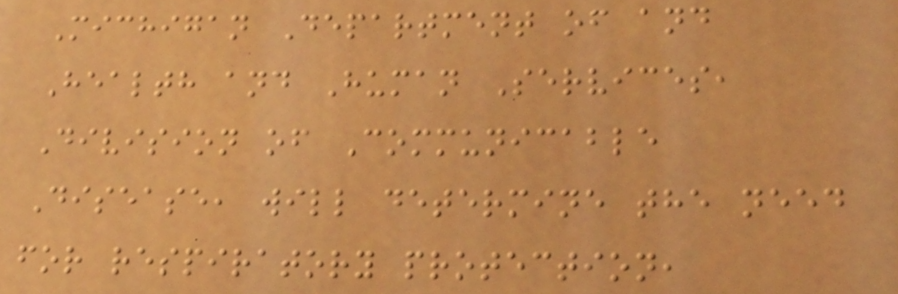Michigan Department of and
Health and Human Services,
Division of Communicable
Disease, will determine the need
for respiratory protection,
